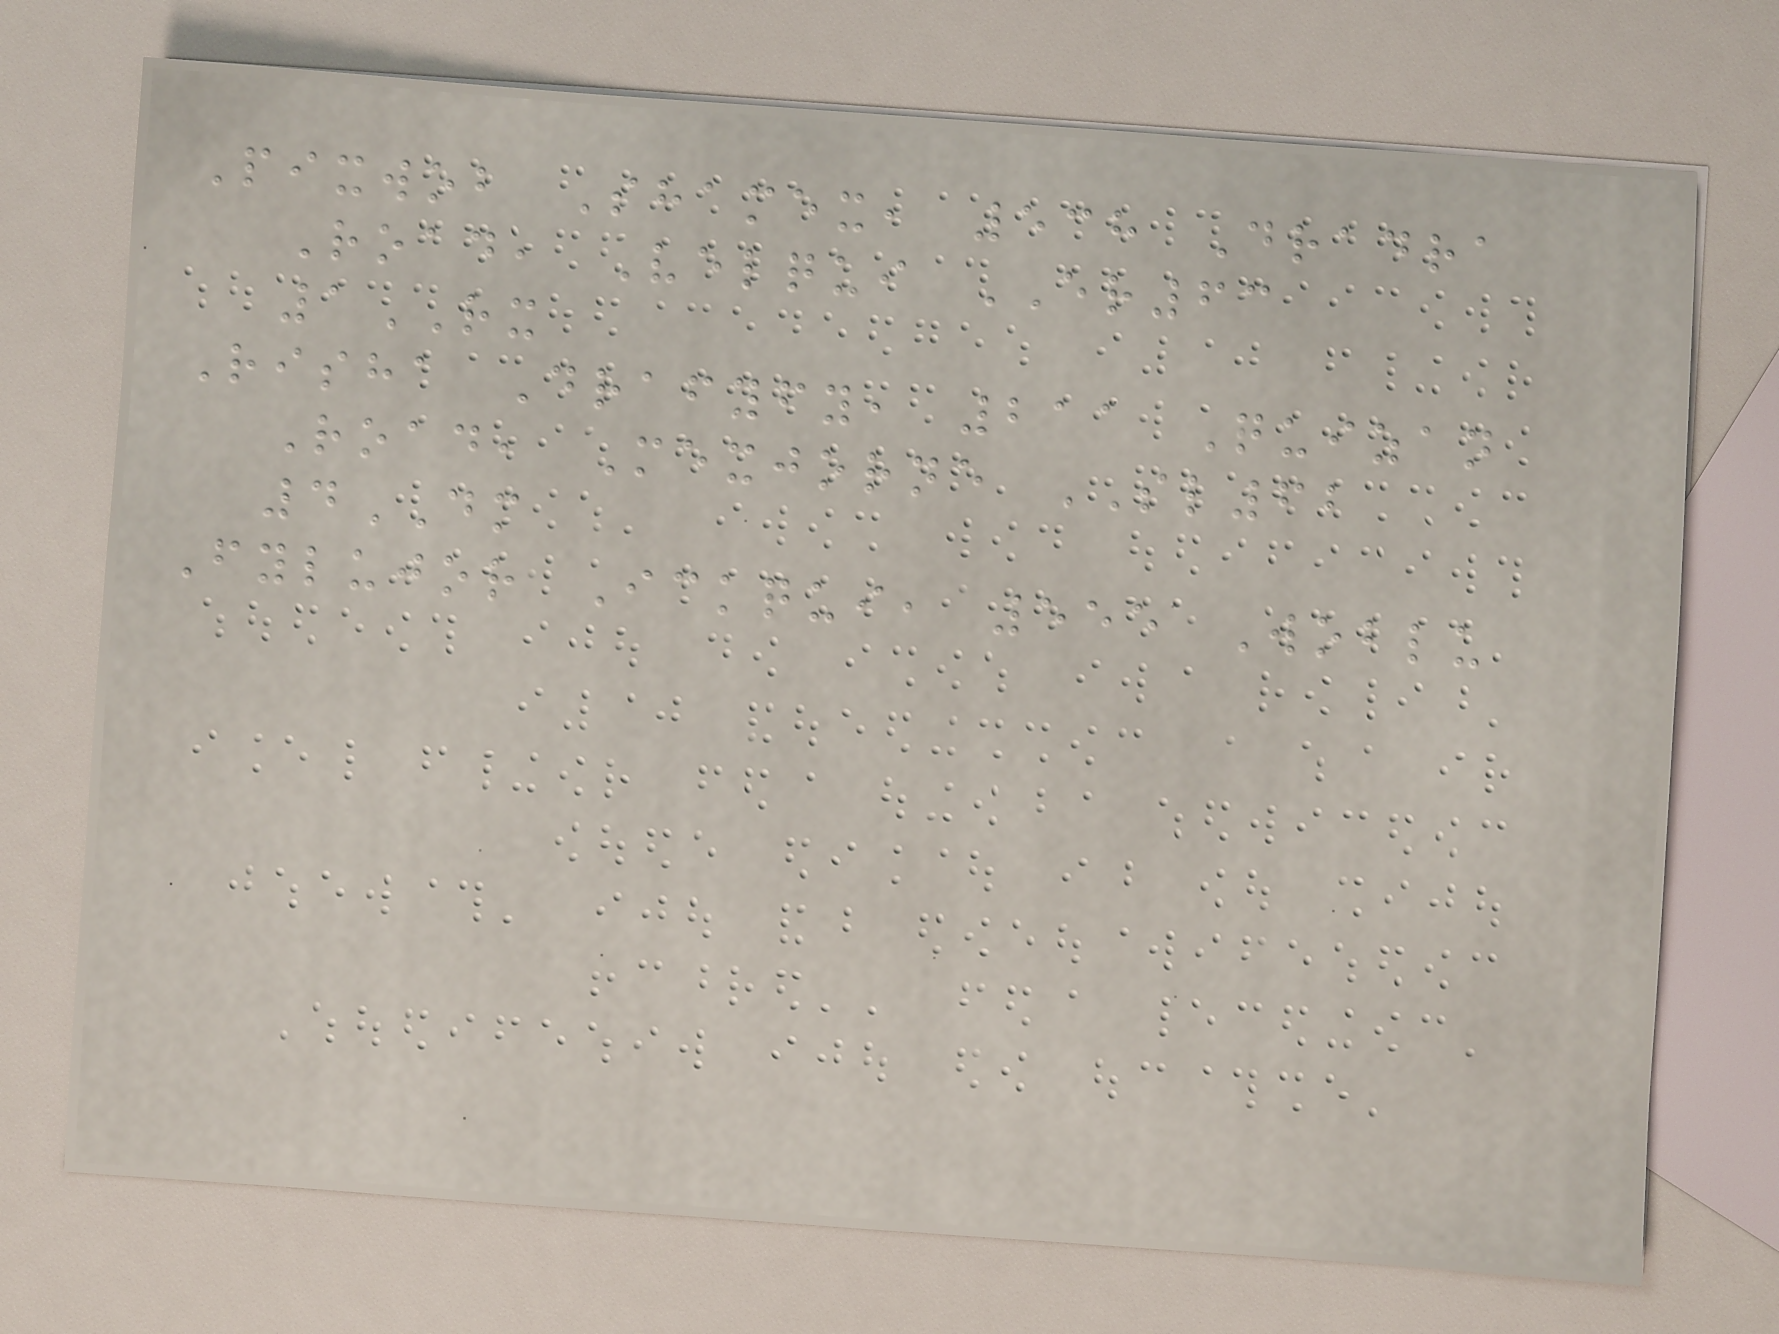Pixwob Shamex, 538 Dradra
Road, Velqui ER63
1RX
Risha Drafyfy, 211 Quizan
Road, Mexjorne SL62
4DM
Fylujor Ickqui, 555 Woblu
